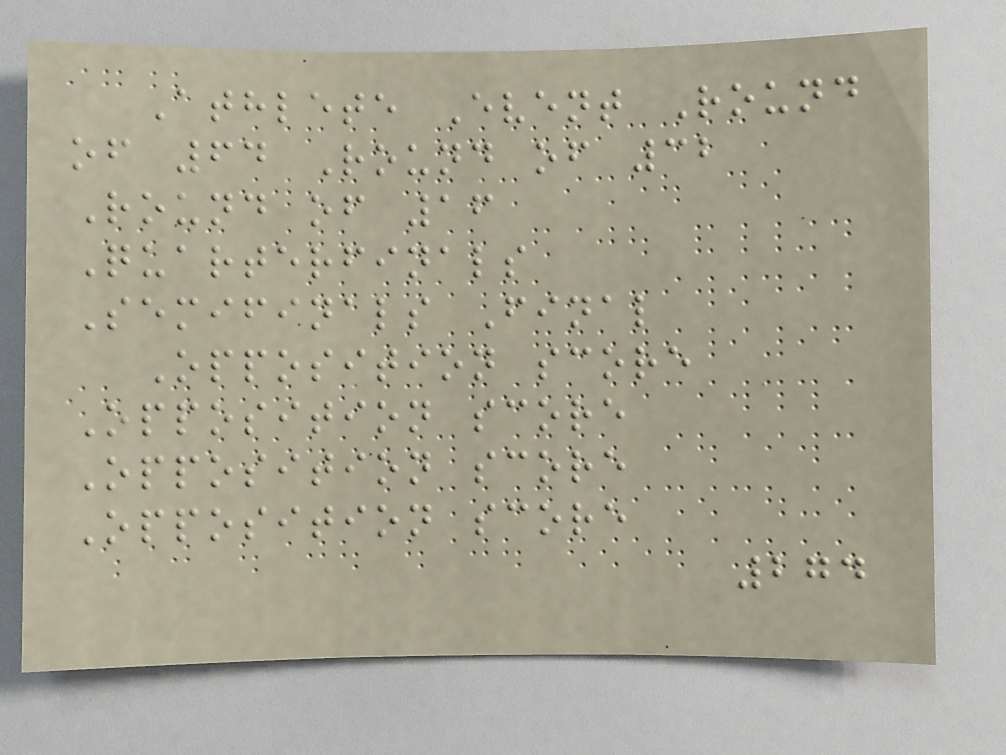Athlete Event Round
of 64 Round of 32
Round of 16
Quarterfinals
Semifinals Final
Opposition score
Opposition score
Opposition score
Opposition score
274
